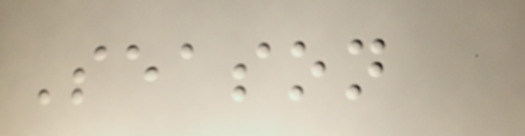Season
